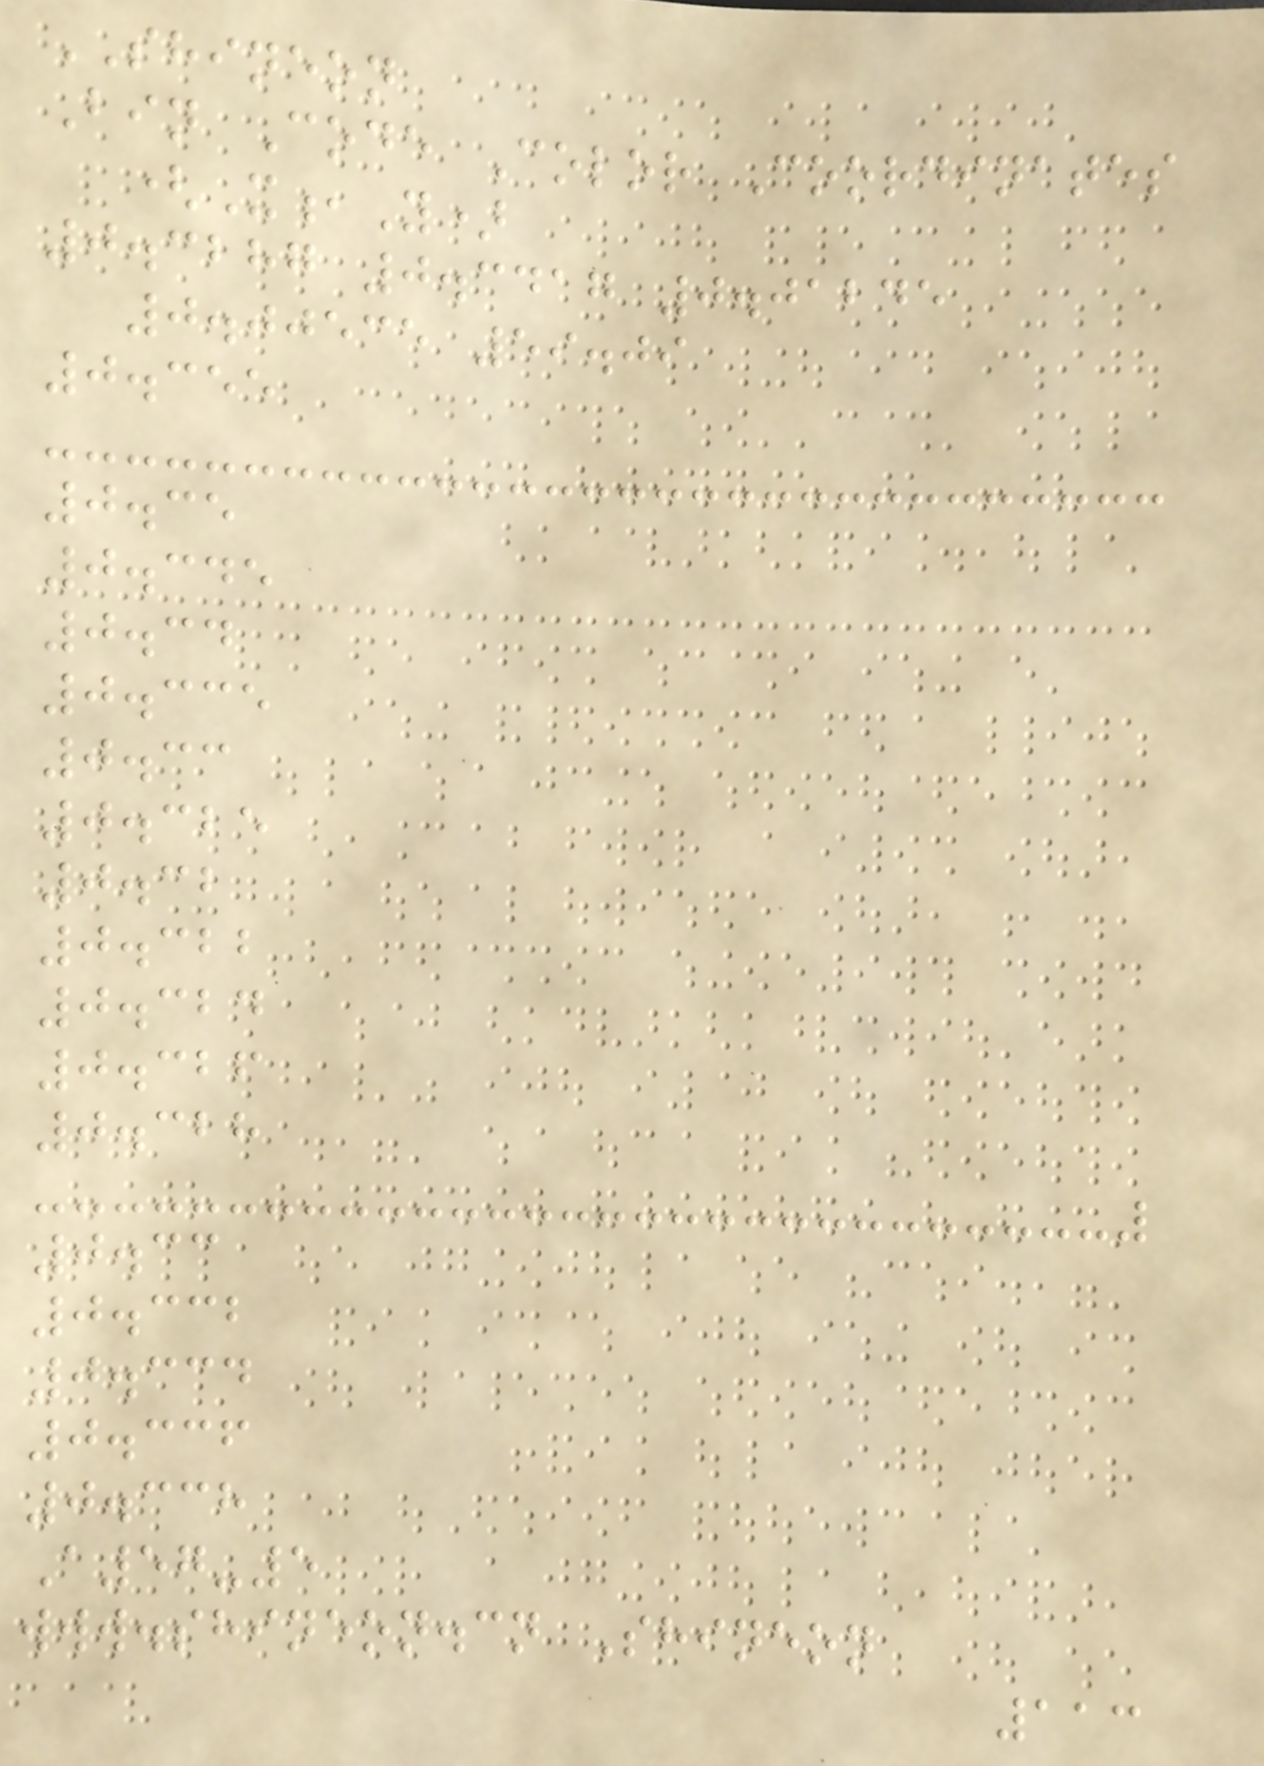SHINEON
Bin Code Color Coordinates
(X,Y)
0.3287 0.3417 0.01245
0.00535 59.09
0.355
0.35
0.345
0.34
0.335
0.33
0.325
0.32
0.322
0.324
0.326
0.328
0.33
0.332
0.334
0.336
0.338
A57-5
www.shineon.cn Shineon
113
